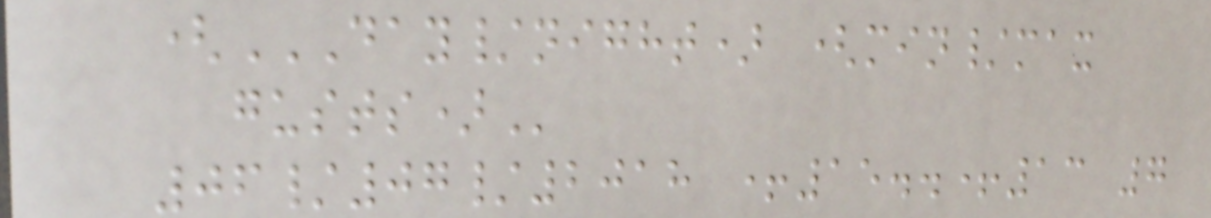(DAY/NIGHT) (MIN/MAX
GUSTS)
06/07/2018 +15..+13 7
